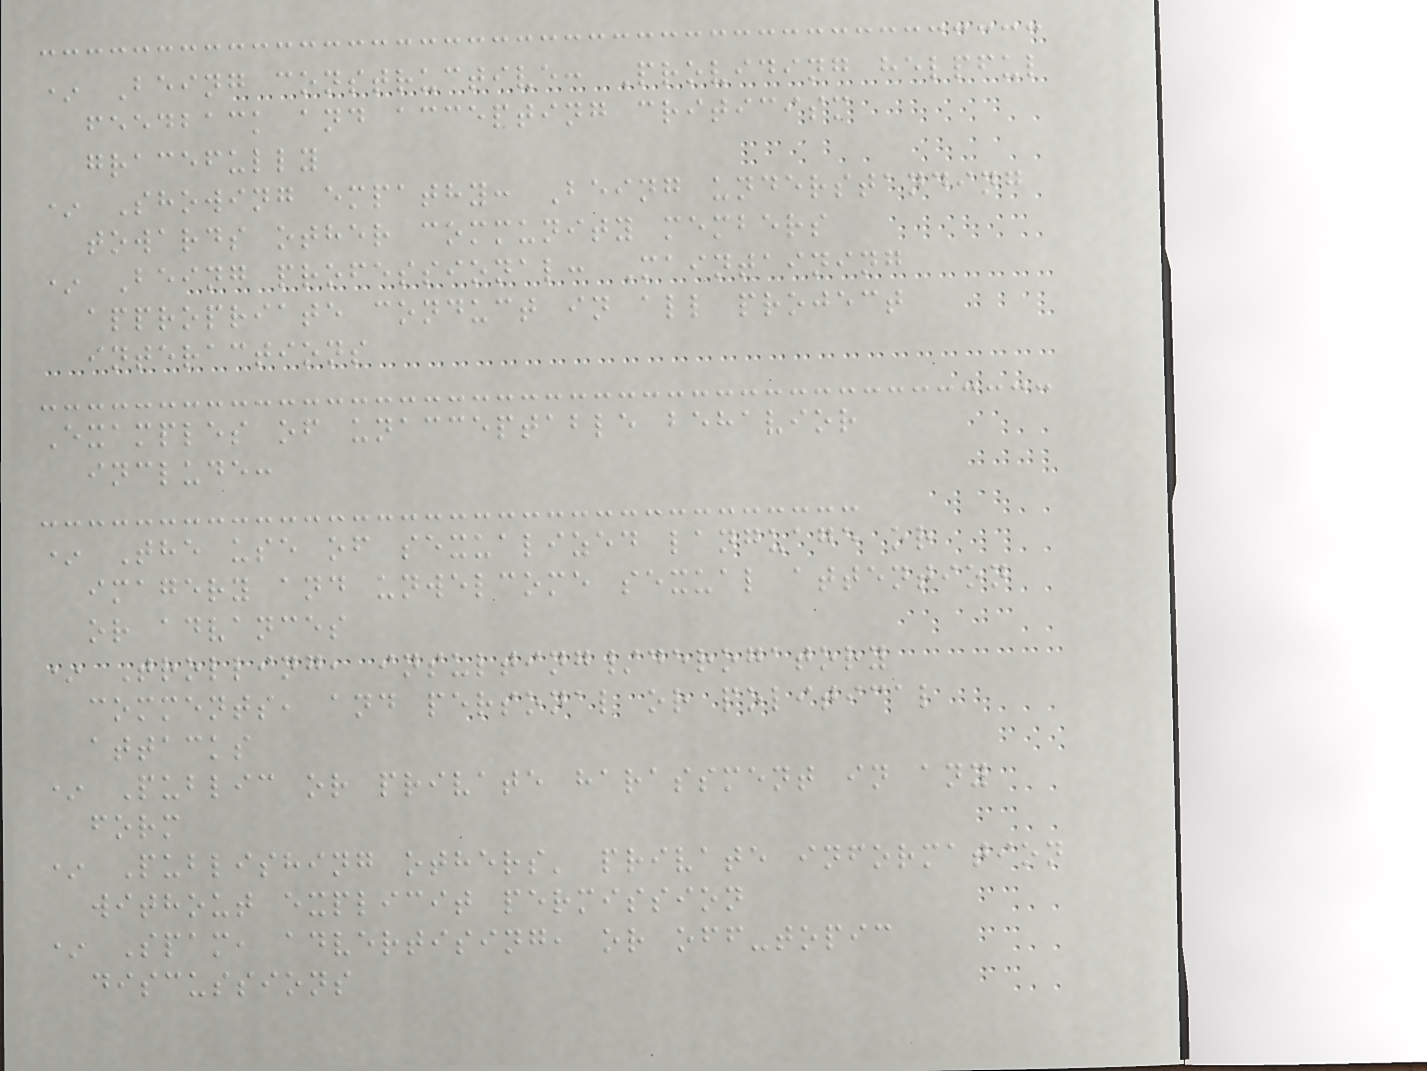* Being constructive: Providing helpful
feedback and accepting criticism
gracefully
* Showing empathy: Being understanding
towards other community members
* Being professional: Maintaining
appropriate conduct in all project
interactions
Examples of unacceptable behavior
include:
* The use of sexualized language or
imagery and unwelcome sexual attention
or advances
* Trolling, insulting/derogatory
comments, and personal or political
attacks
* Public or private harassment in any
form
* Publishing others' private information
without explicit permission
* Spam, advertising, or off-topic
discussions
